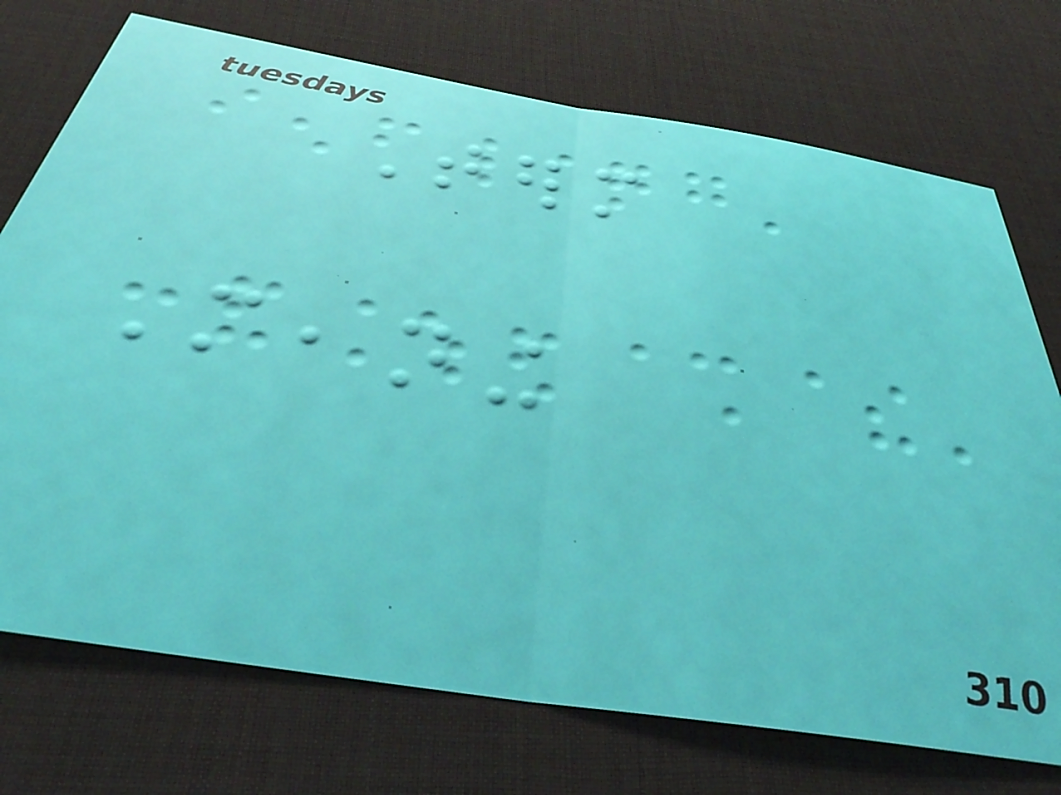Term
Meaning
